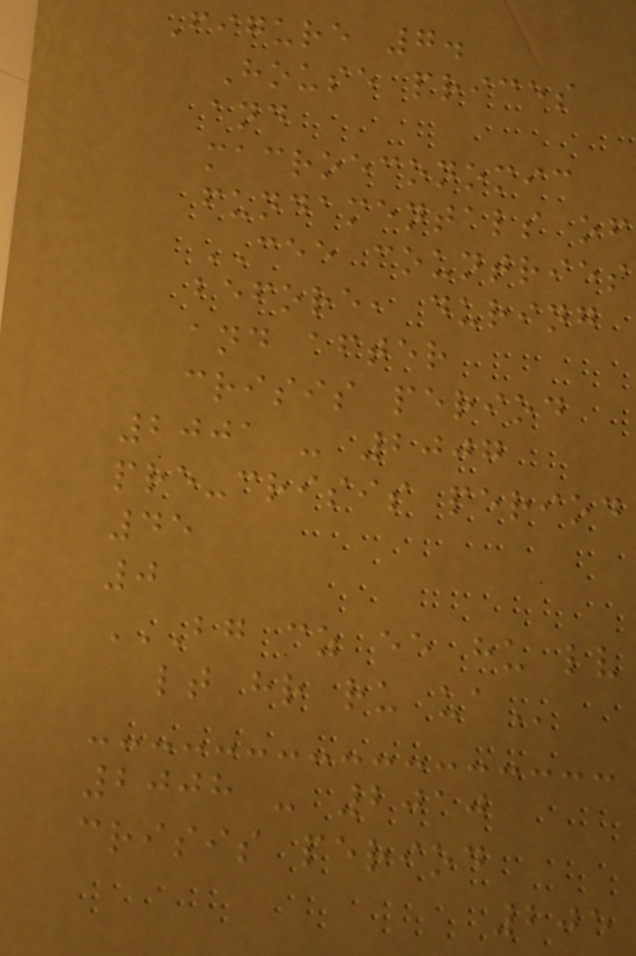Figure 7.
House prices
and
macroeconomic
fundamentals of
CEE countries
before, during
and after
crisis period
2001 - 2007
pre-crisis period
45
0
BG CZ EE HU LV
LT HR RU UA
2008 - 2010
crisis period
205
